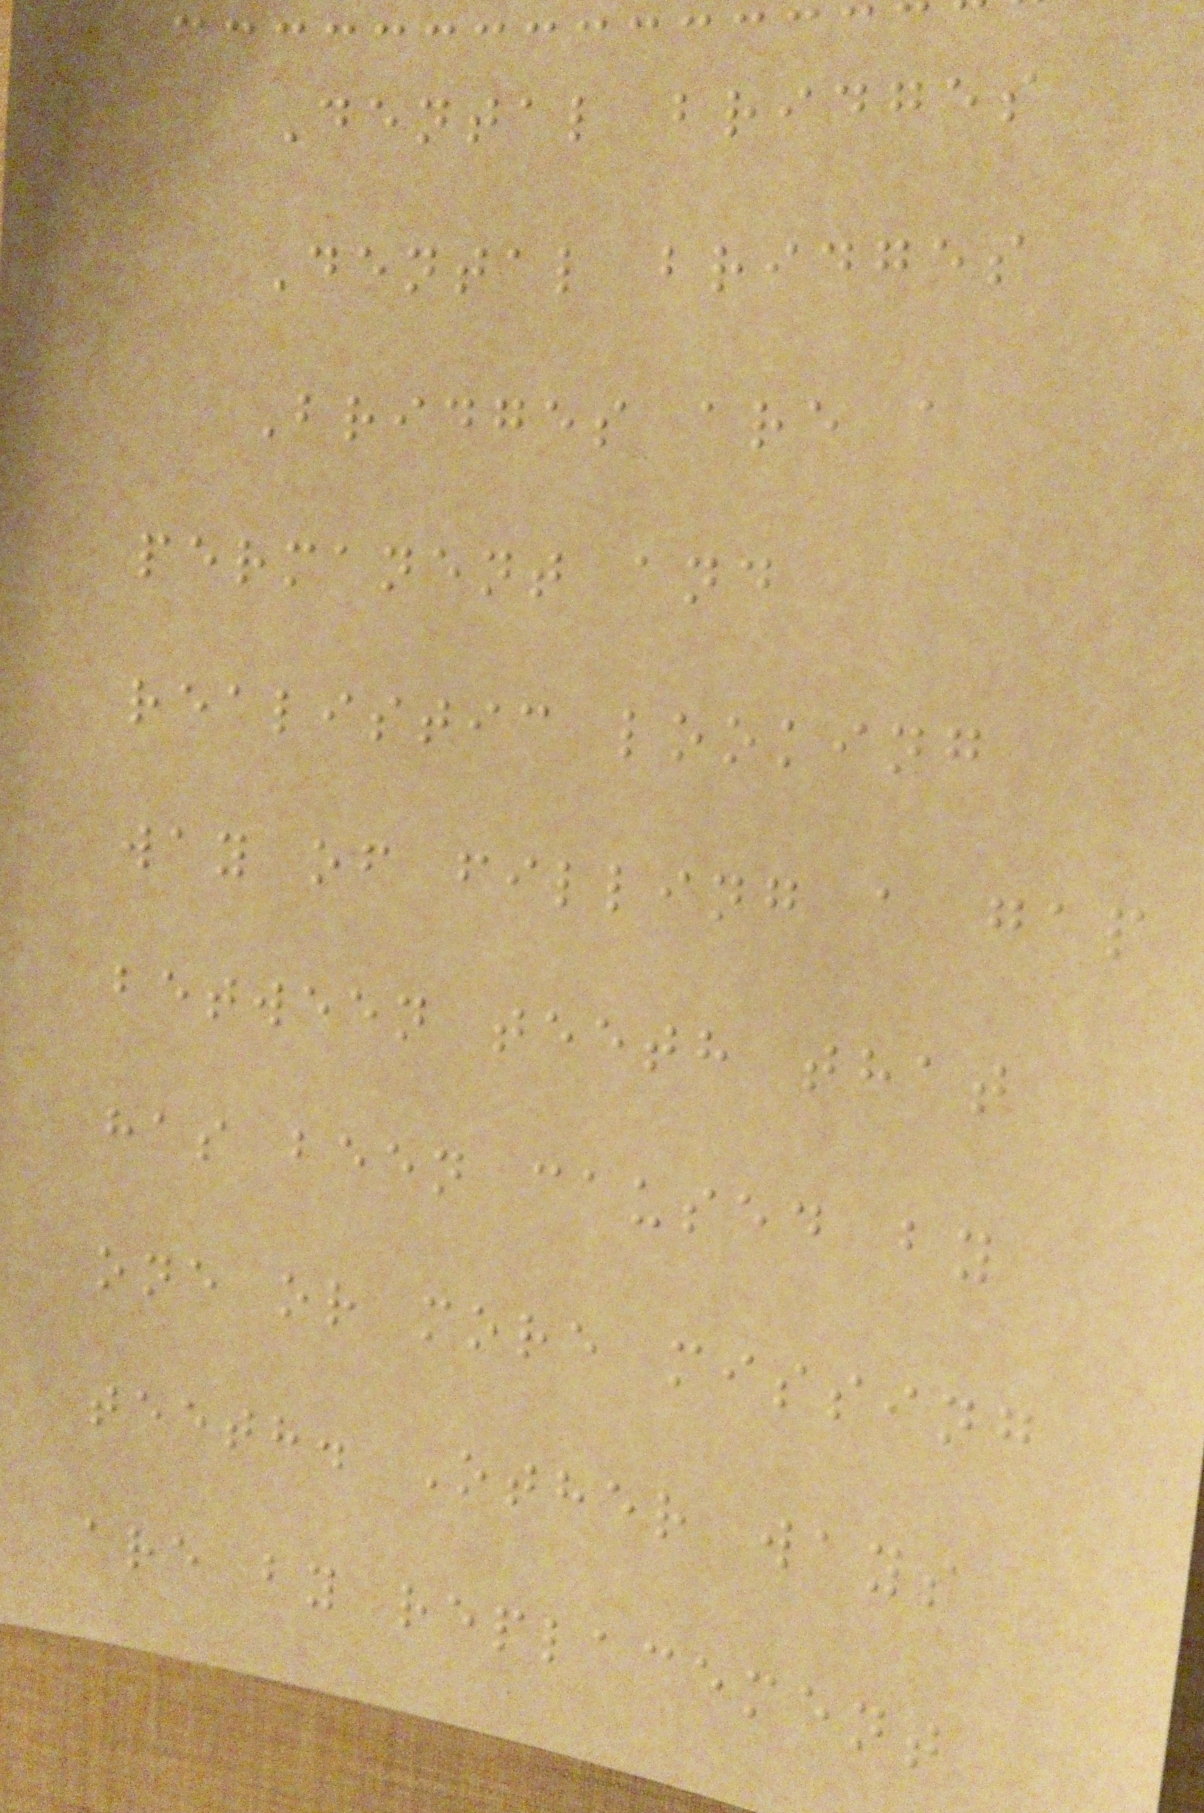Dental bridges
Dental bridges
Bridges are a
permanent and
realistic looking
way of filling a gap
between teeth that
has been caused by
one or more missing
teeth. Other ways
are by replacement
